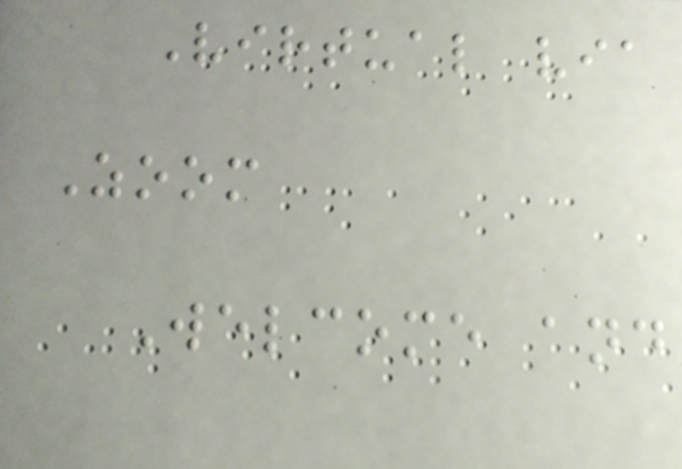Virtual via
Zoom
Welcome and
